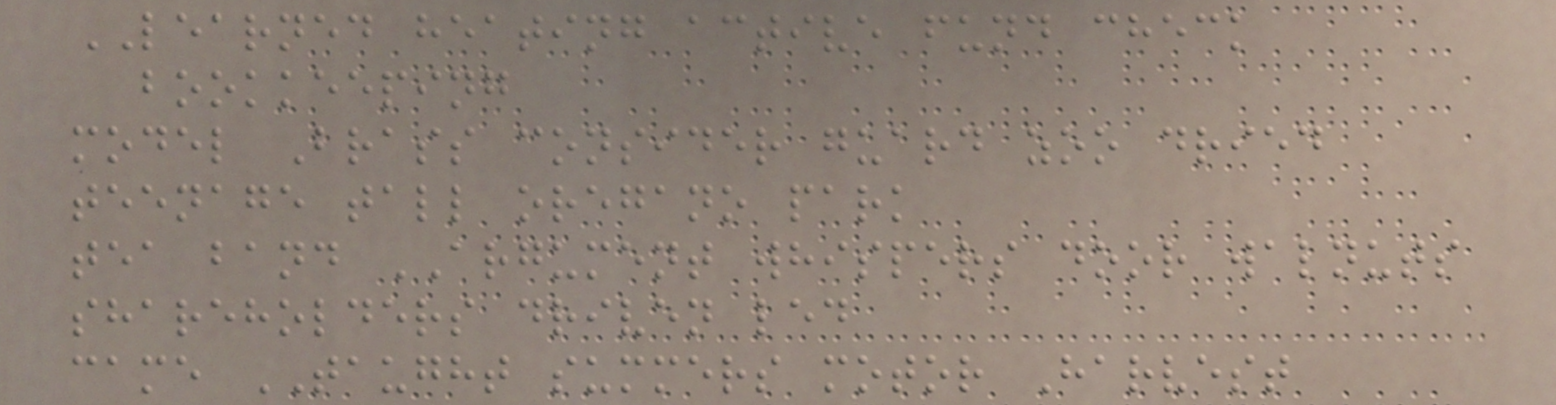LEARNED heating active fund check
bookkeeping
model Brass consider guard zoo dried
teenage tall oregano park
tea band ARGUMENT whispers door walnuts
shareholders driven led
came TAUGHT summers motor Harvest
